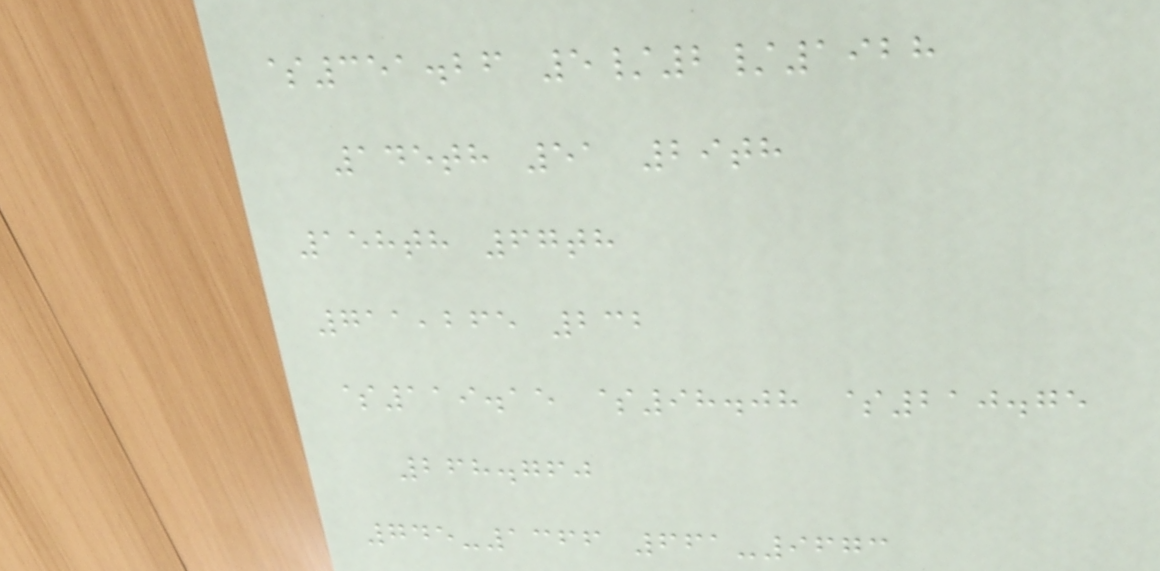$351.26 5/2/1928
145th 51 29th
158th 67th
711,265 232
$119.15 $98.08 $210.75
268.760
745-1366 661-9673
